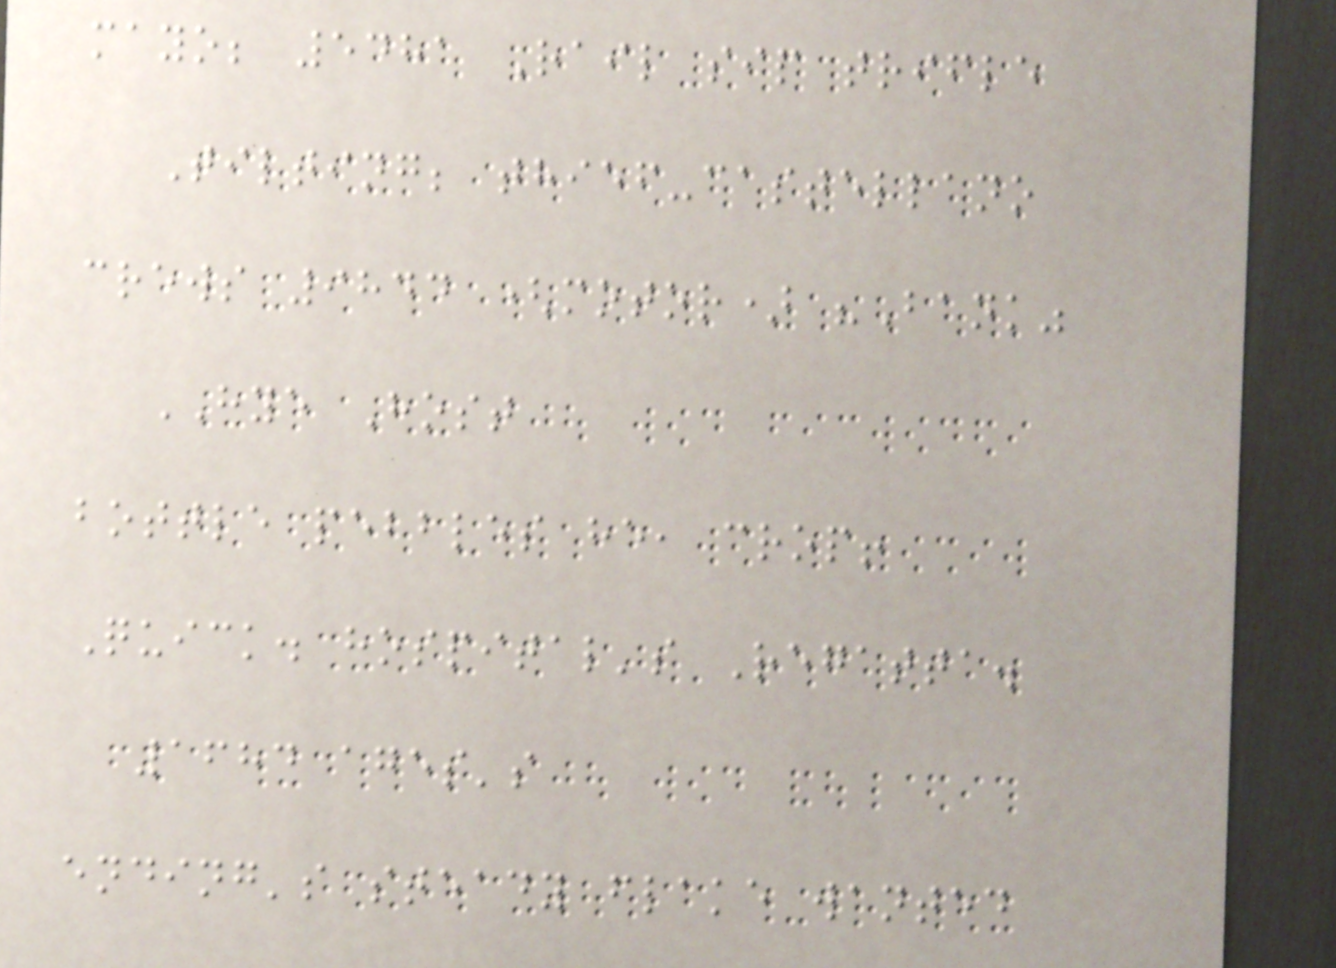mayo; 5481 Rail sip trifle
Tilting; thief-castellano
crews 9844 (motor) "Bank"
HYE Host
bottle pebbles he, crop!
Quick. hospital's Regatta.
1684 ages's
ending's steady flake wanted
